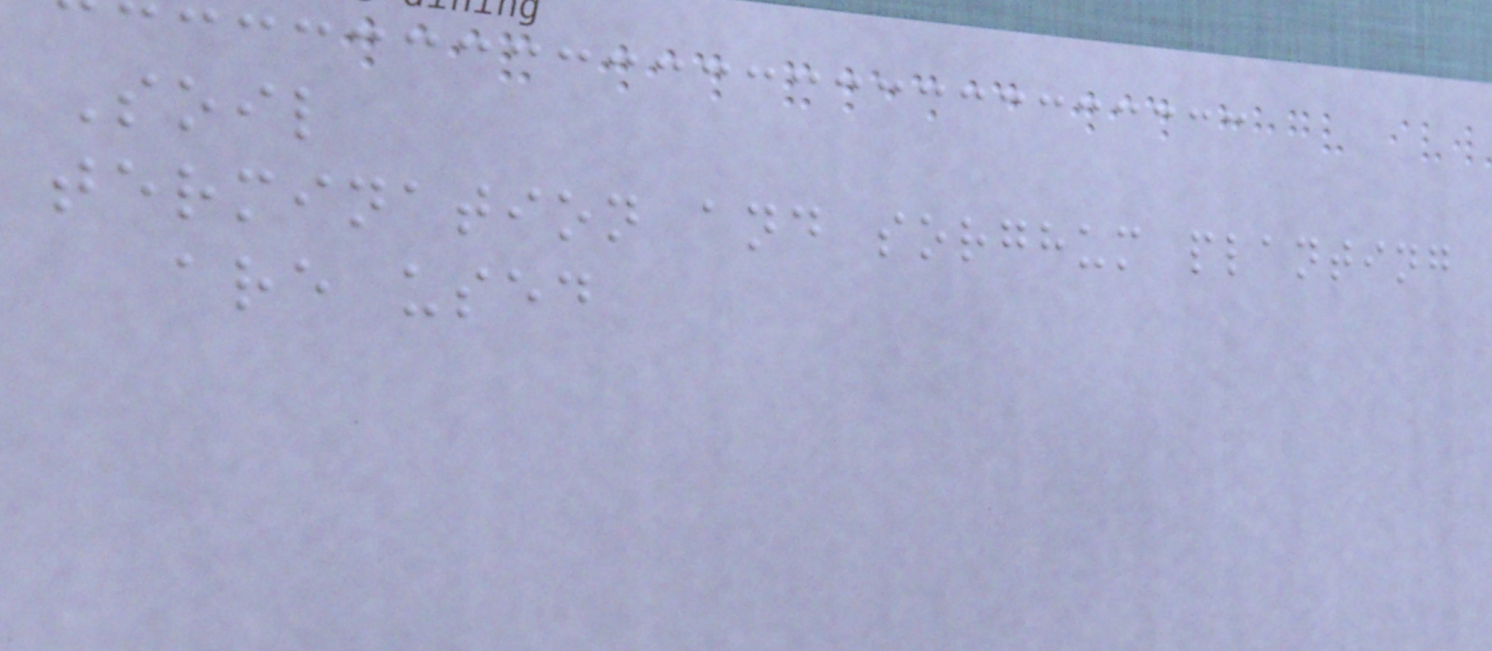Soil
termination and sorghum planting
are used
